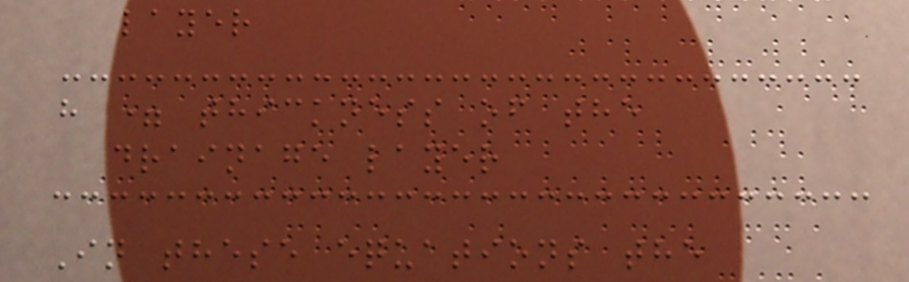layer
h = thickness of the
drainage layer
In these equations the
